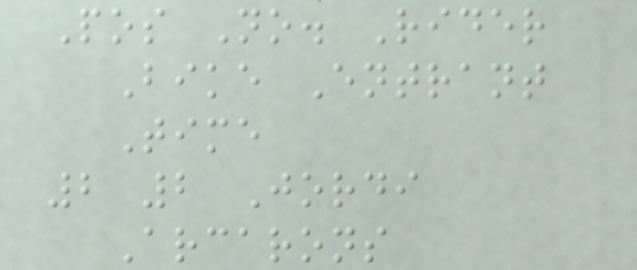Pos No. Rider
Bike Entrant
Time
2 2 Jordi
Arcarons
